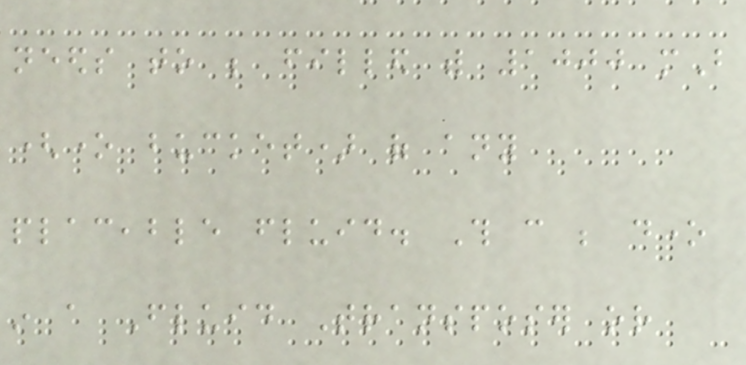needs to be filled with 1000 mB
(one bucket) of any
placeable fluid. This can be done
in a Fluid Transposer or
